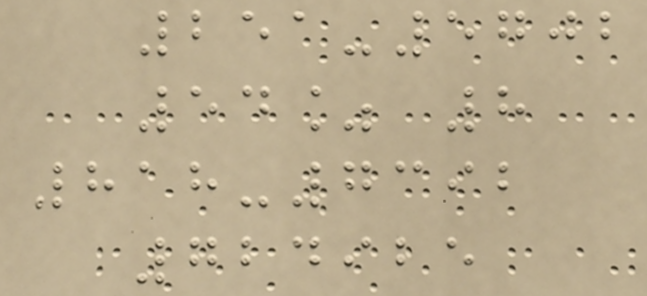251-5702
54% 8
818-7392
724925
